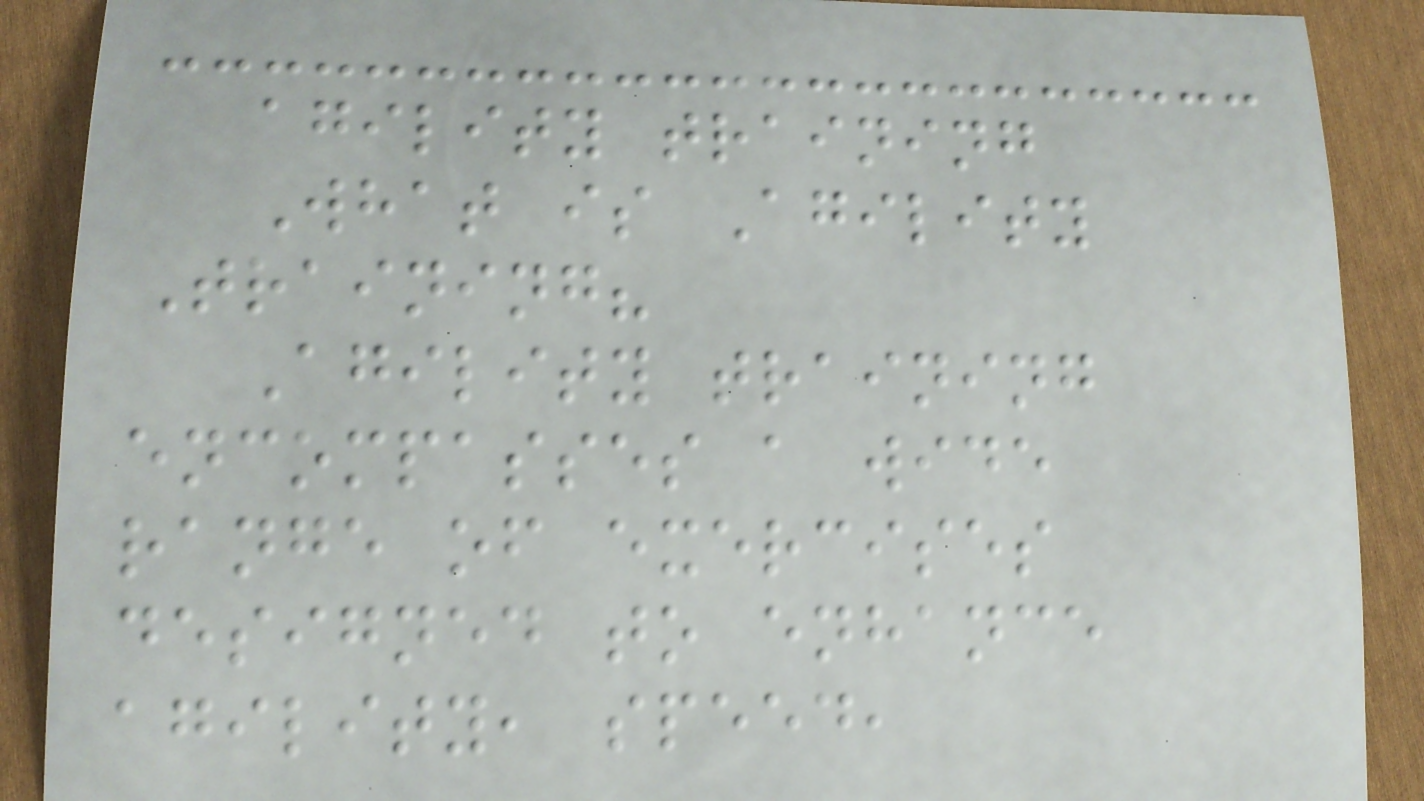agility training
What is Agility
Training?
Agility training
encompasses a wide
range of exercises
designed to enhance
agility, speed,
